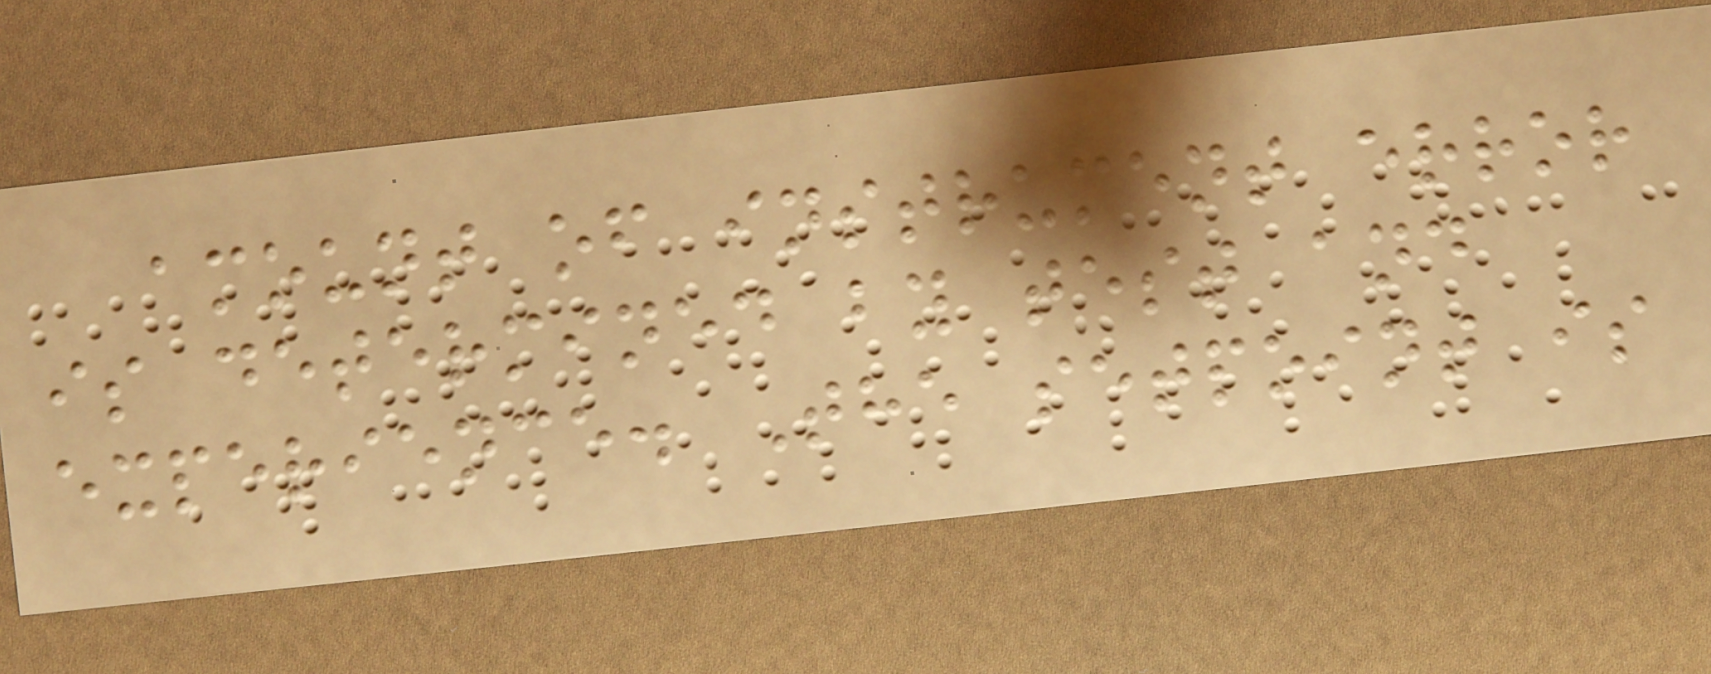amount of instrument error
is determined by test and
experience. The setpoint is
